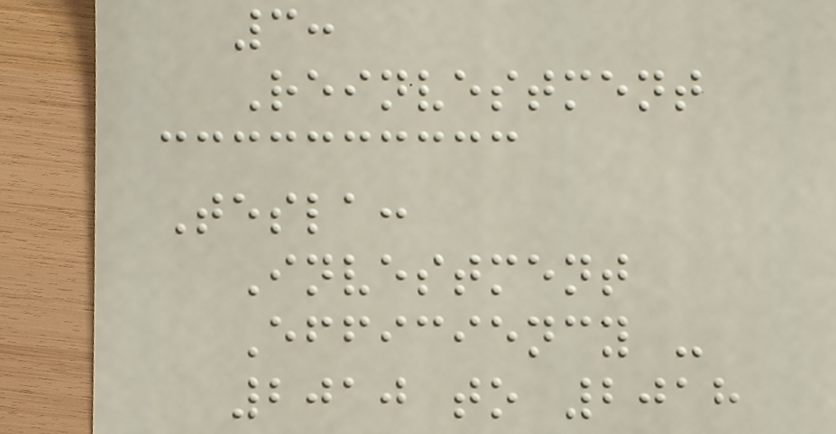3:
Reinvestment
Tesla:
Investment
Efficiency -
2010 to 2018
